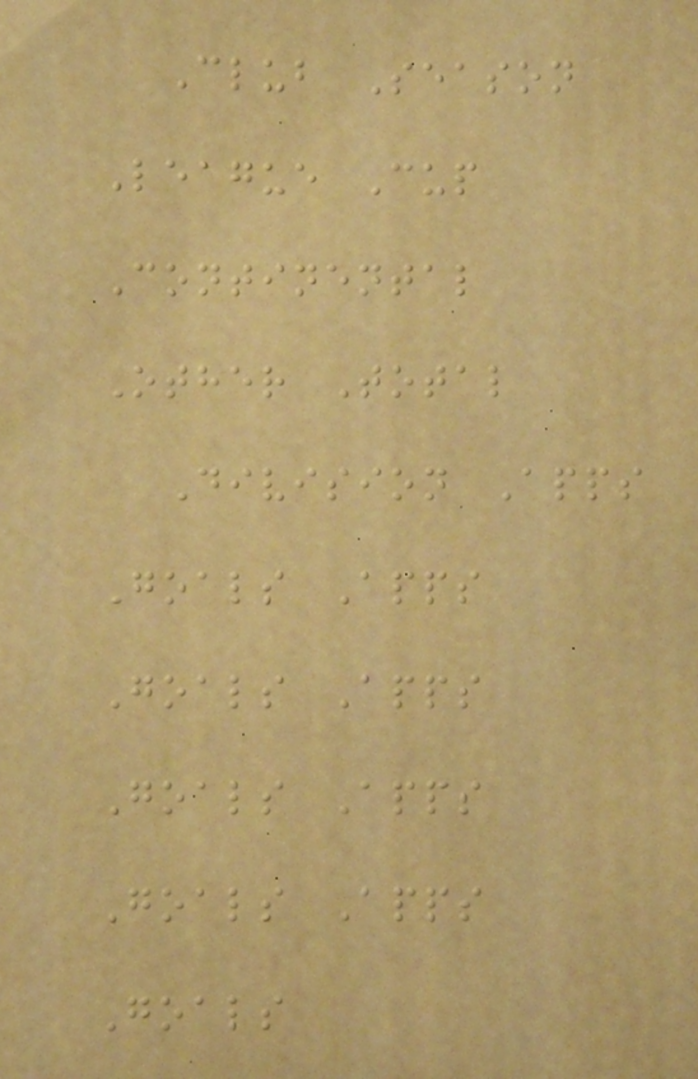Club Season
League Cup
Continental
Other Total
Division Apps
Goals Apps
Goals Apps
Goals Apps
Goals Apps
Goals
